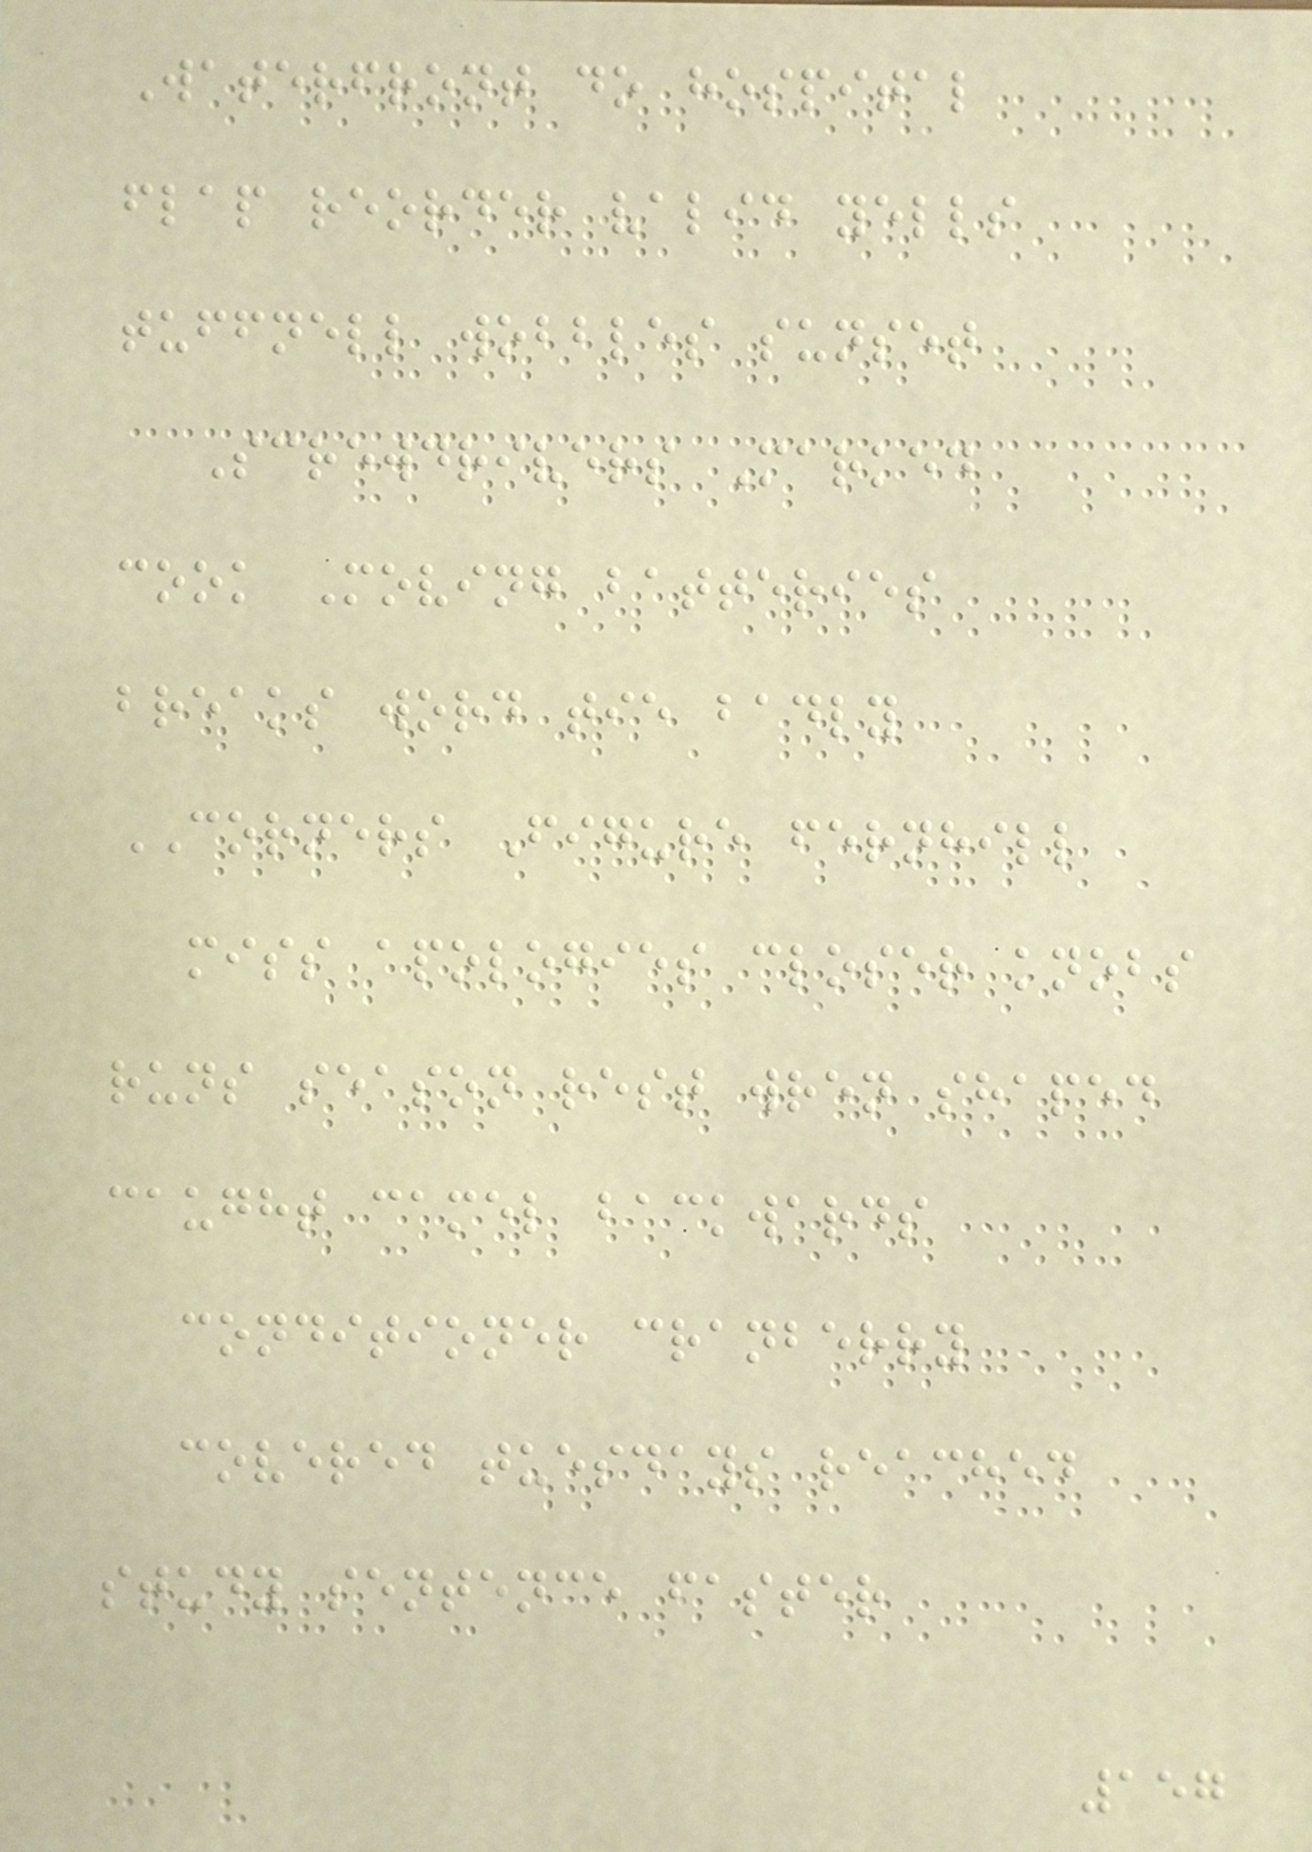Waterfront do hospital
flap reorder valid yells
tuffnell wobbles sunset
Screwdrivers Marked
cook Moving batteries
breaks word tie badly
CORNERS Figure fernhill
miss apologies closer knobs
runs season rest wren shaped
caught camel backwards
conditioner cranberry
covered tuesdays reached
study sentence faster
157
